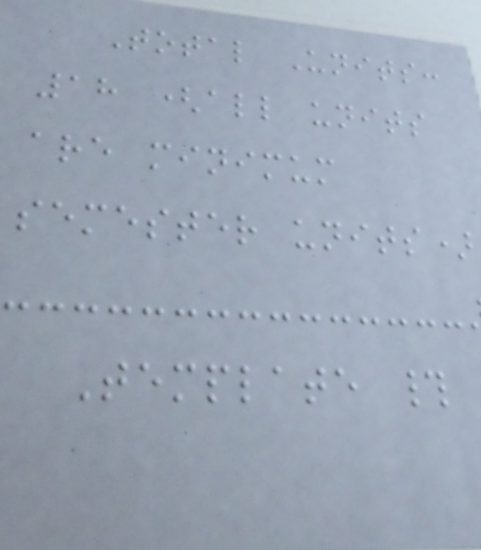Total Units:
18 (all units
are minimum
semester units)
Template #
